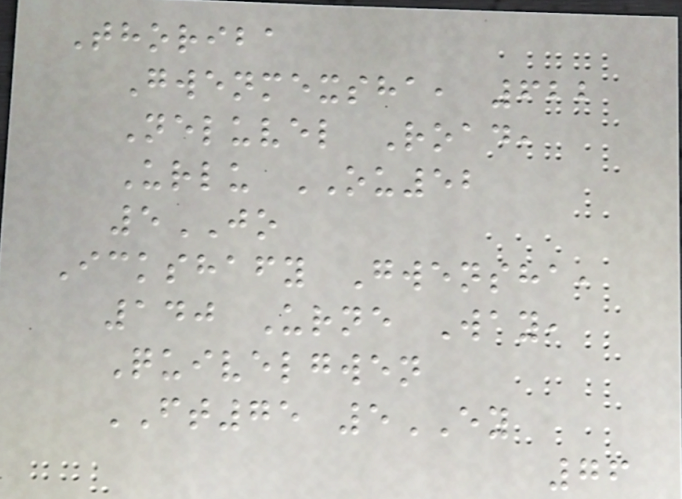Thoriba
Gwenmexsha, 622
Neluvel Road,
Urlu OU52
5JO
Ickshafy Gwensha,
140 Urne Way,
Quivelgwen
FT75 5EY
76
